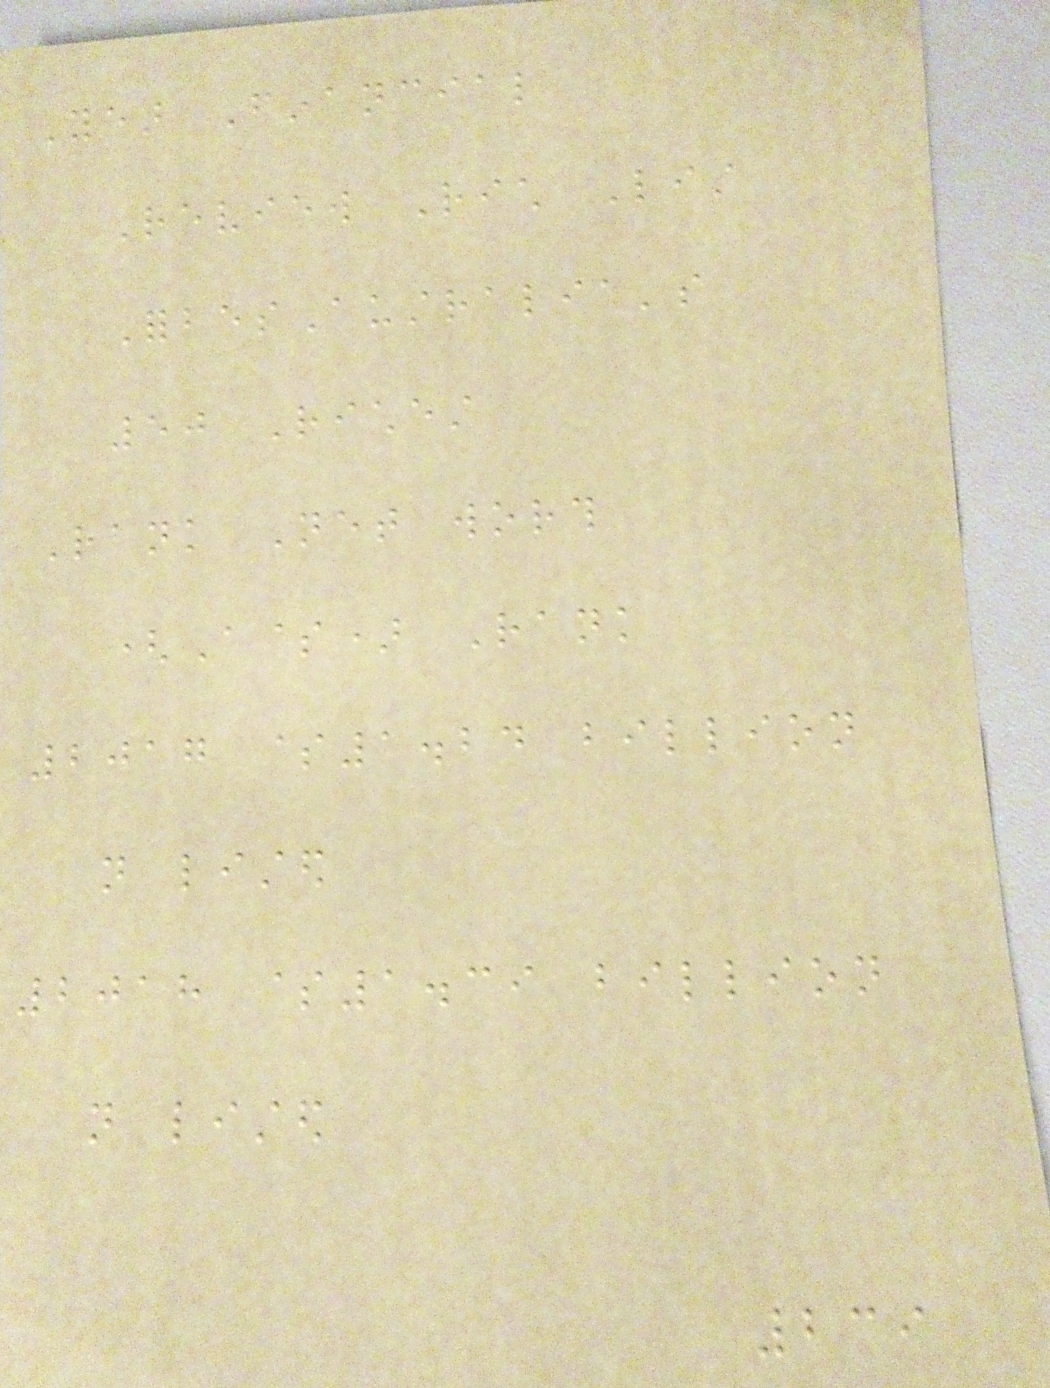Year Financial
Review Rich List
ForbesAustralia's
50 Richest
Rank Net worth
(A$) Rank
2017 $1.24 billion
not listed
2018 $1.39 billion
not listed
239
